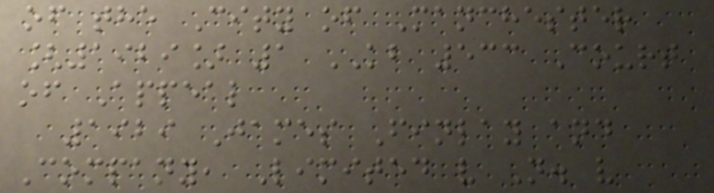of the City of Manchester
[1929] 1 KB 533 Court
of Appeal
1929 James Finlay and
Company, Limited v N. v
